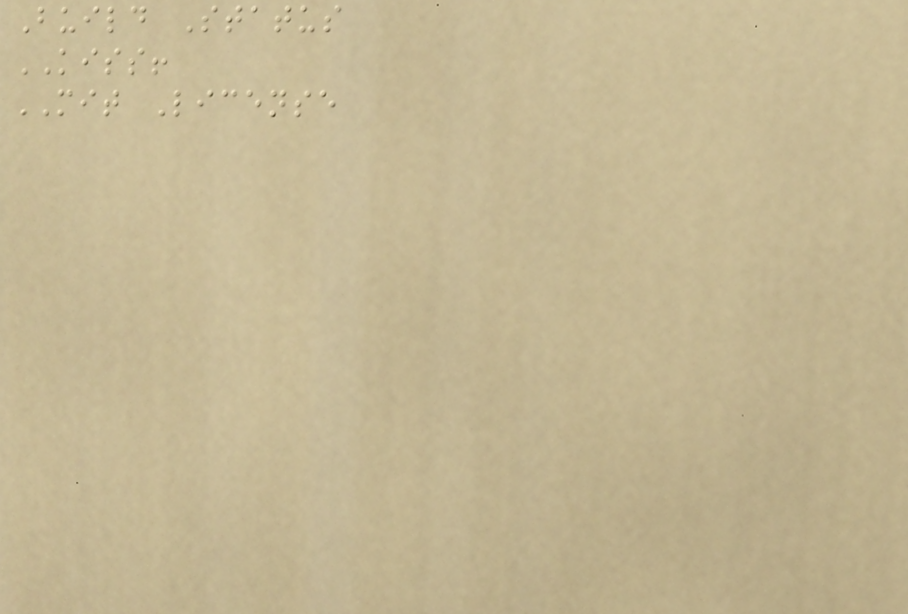Build Status
KISS!
MIT License
